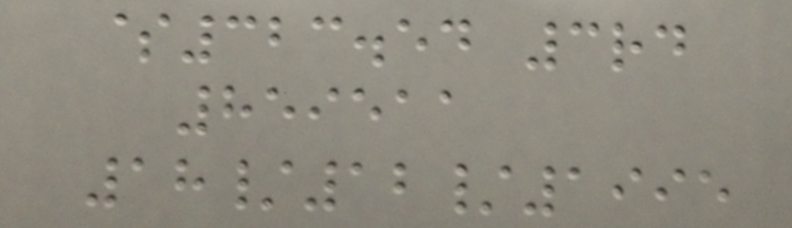$323.54 3rd
859511
18/12/1995
